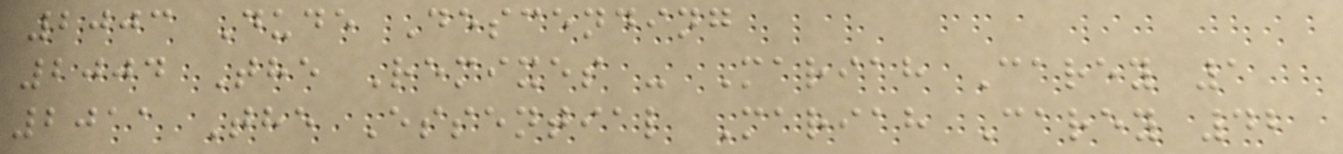2003 Dude Descending
2004 The Remixes - Mariah Carey 1
2011 The Essential Mariah Carey 42
